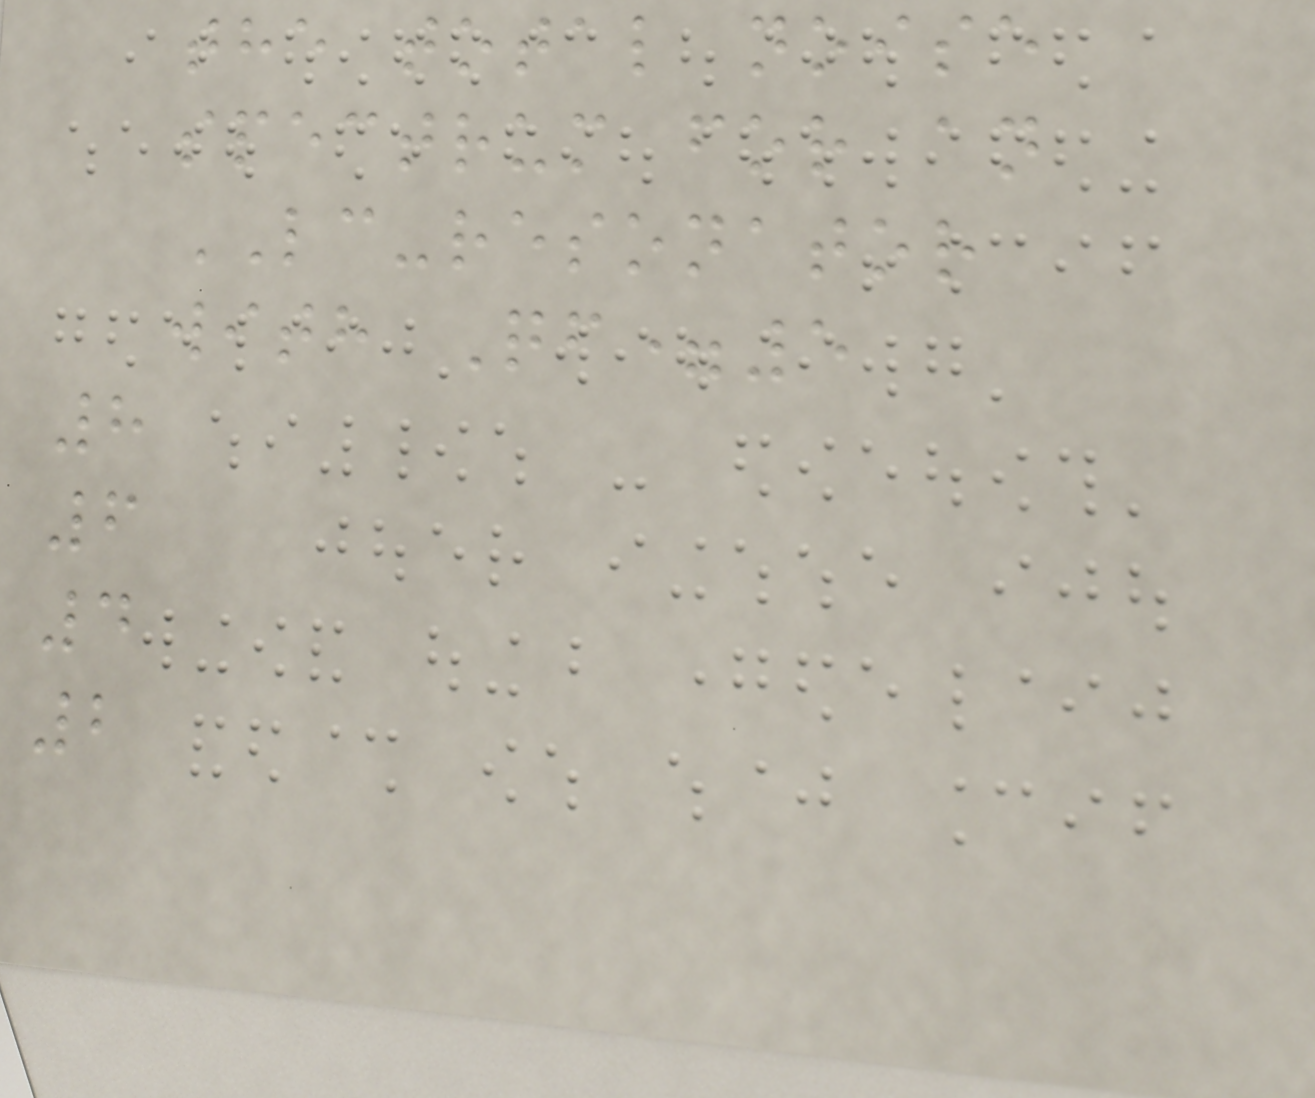the total noise
spectrum for an
LC-resonator
with Qf=5
8
6
4
2
